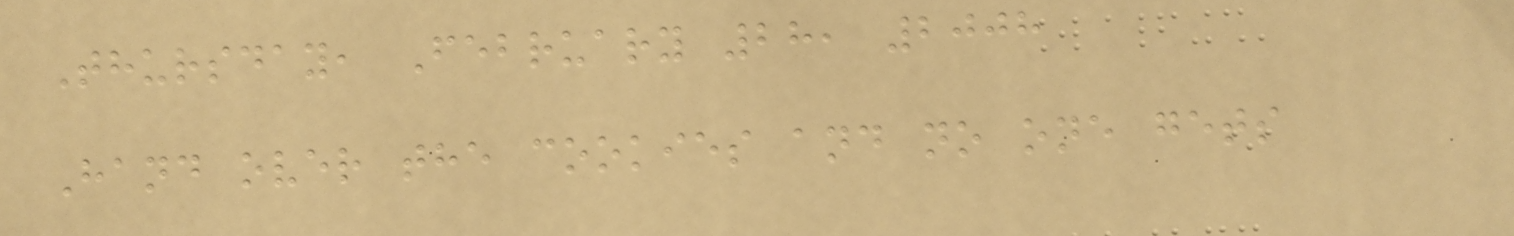Thursday, February 28, 2008
Hand over the cookies and no one gets
